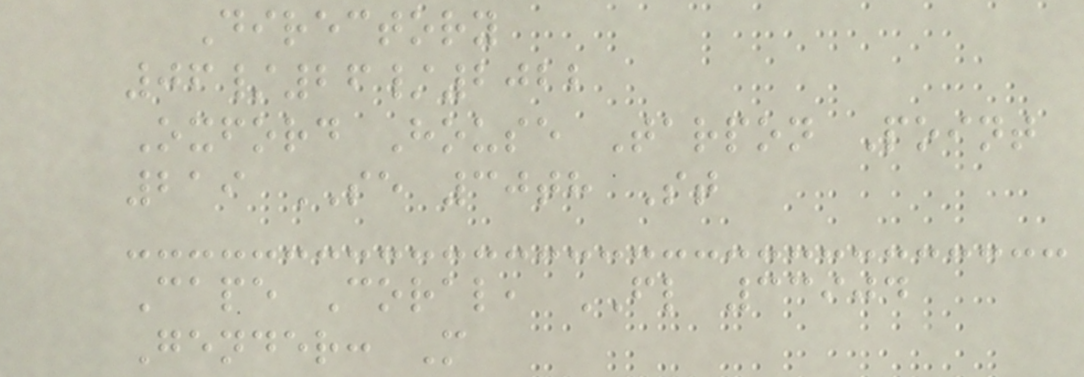Directory
06/26/2022
Oxford House Tarpon Point
219 SE 30th St
Cape Coral, FL 33904
Gender: M
